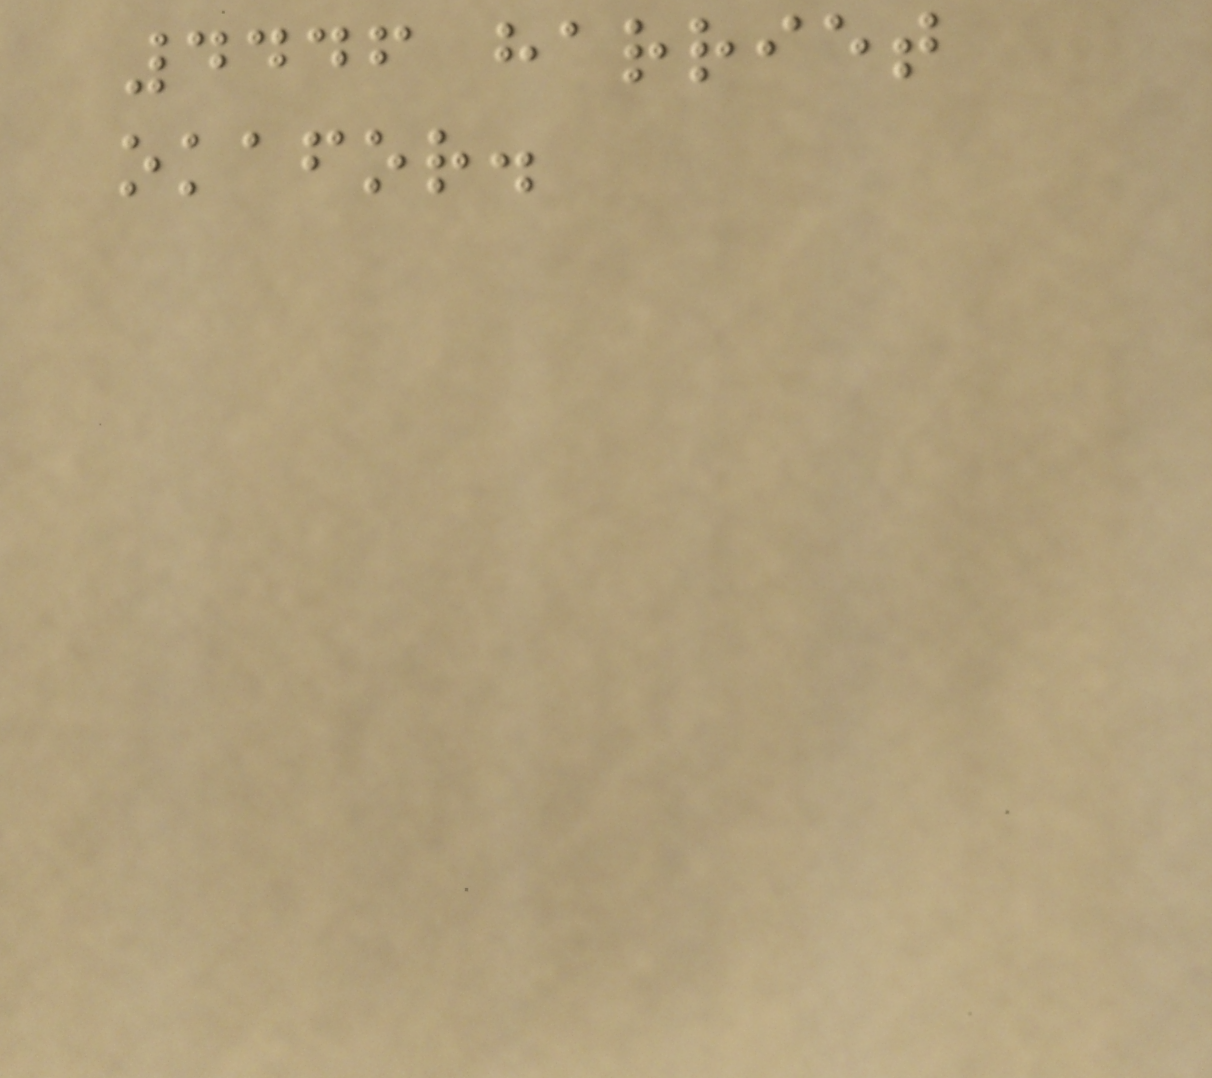4446 harriet
okafor.
